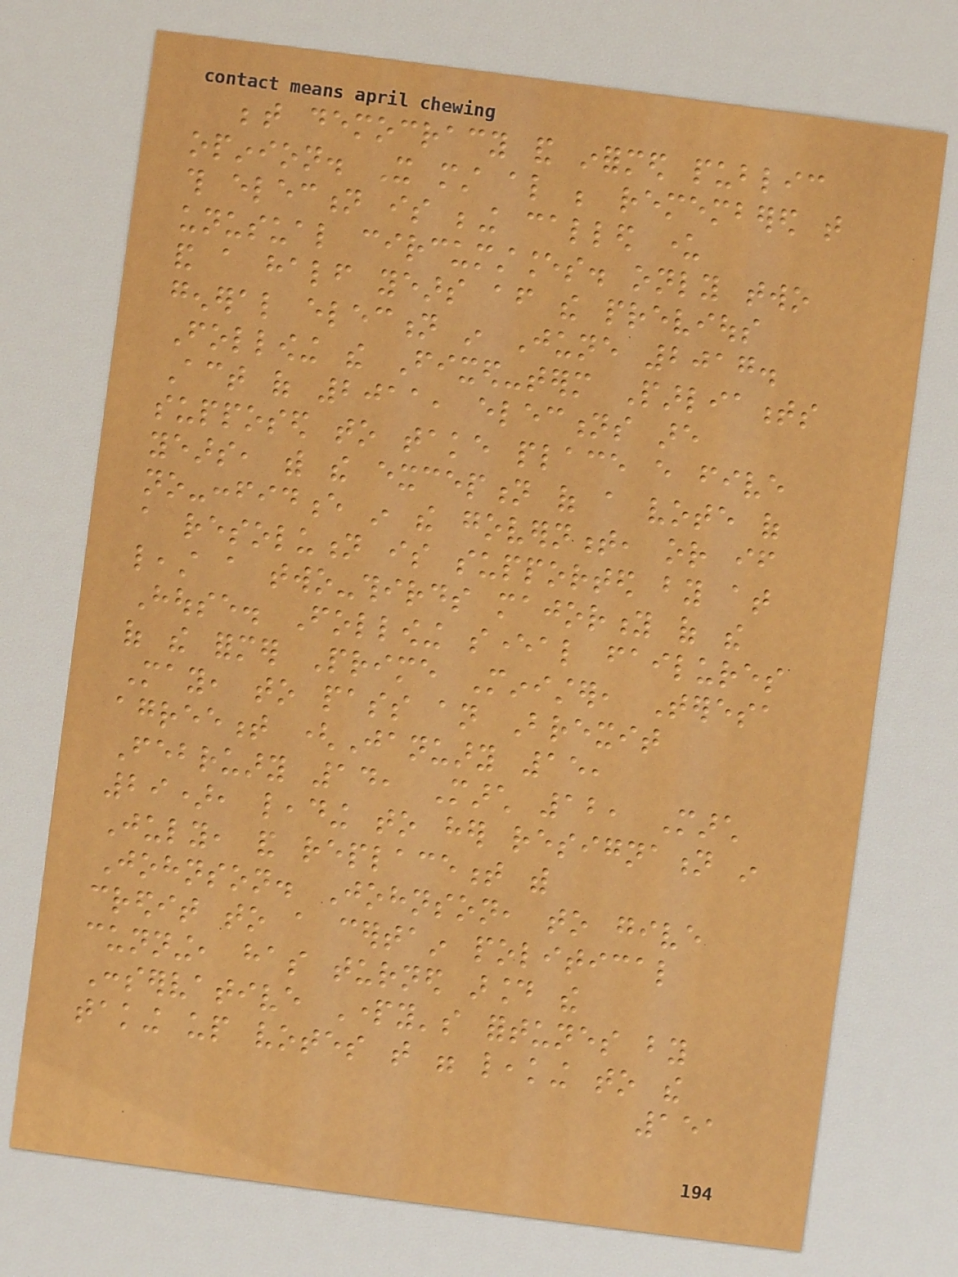between democracy and informed public
opinion. It must also be remembered that
this election is being called under
unusual circumstances. only two
and a half years after the previous
general election in June 2017.
Following the Fixed-term Parliaments
Act of 2011, elections are
supposed to take place every five
years, with the exception of a vote of
no-confidence in the government, or if
a resolution is supported by at
least a two-thirds majority of the
House. Following several failures
of the former Prime Minister, Teresa
May, to pass an Brexit
agreement (January 15,
February 14, March 12, March
29), leading to her resignation in
July, and replacement with
Johnson. Johnson, to give
credit to a certain political
cunning, has turned around the
Conservative Party's fortunes by
taking up votes that were leaking to the
151
